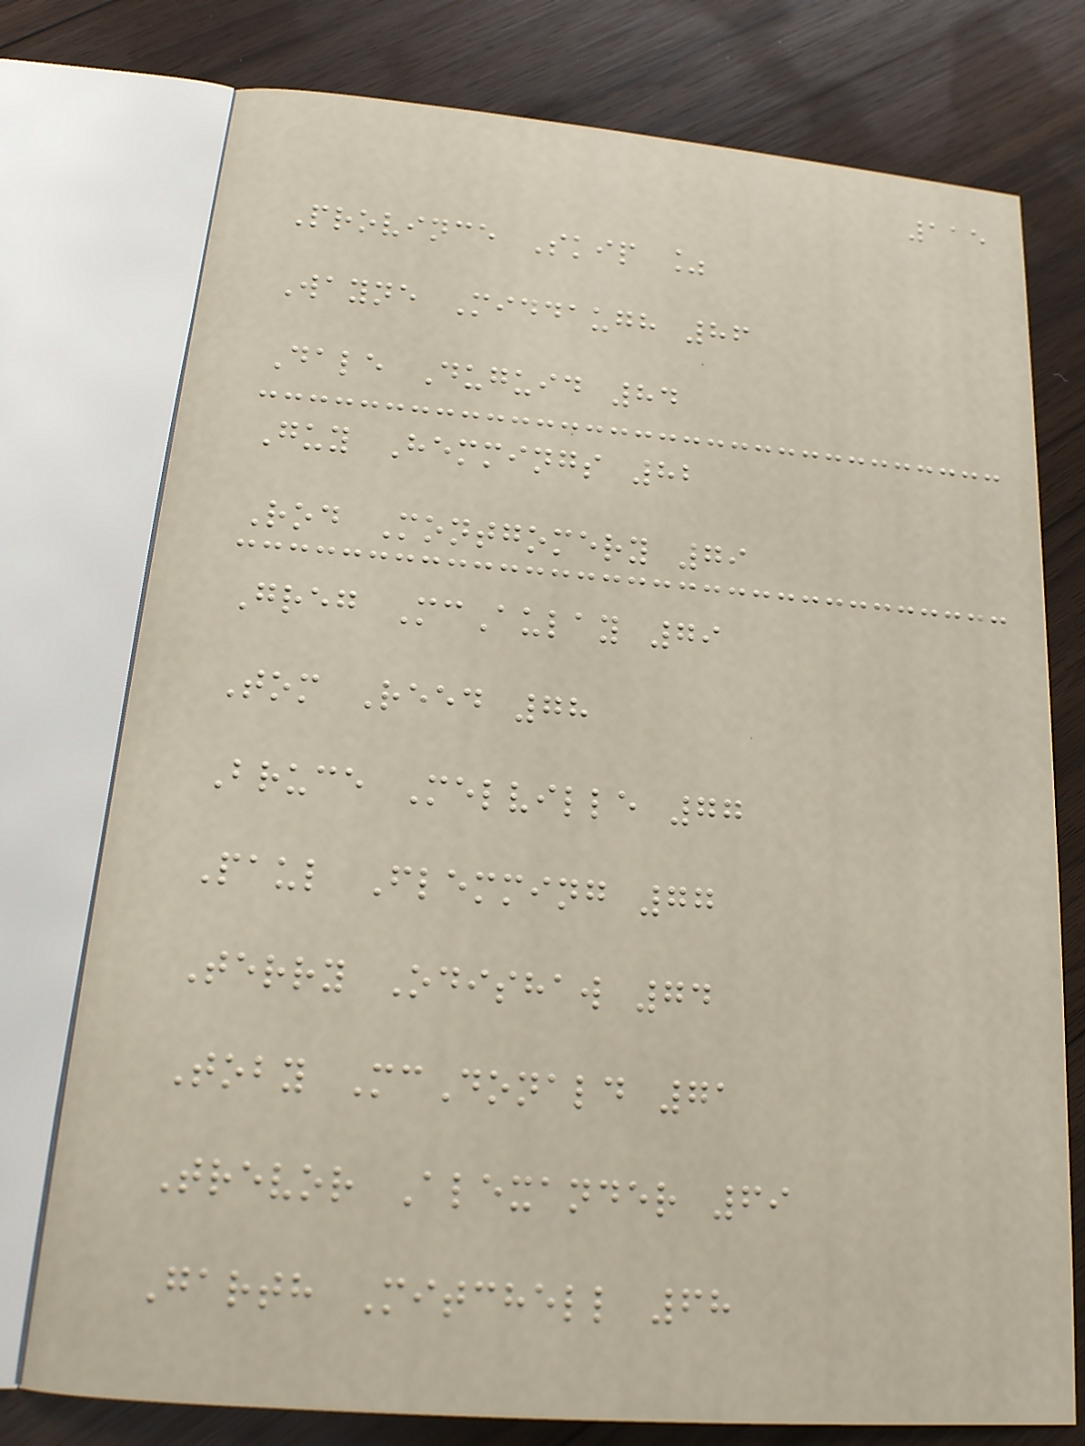115
Province Skip %
Wayne Middaugh 86
Dale Duguid 84
Guy Hemmings 82
Rod Montgomery 79
Greg McAulay 79
Tom Reed 78
Bruce Melville 77
Paul Flemming 77
Terry Odishaw 74
Toby McDonald 71
Trevor Alexander 69
Garth Mitchell 68
